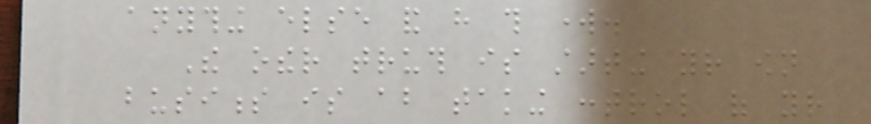anything else and have this work.
The other truth is starting your own
business is about taking control of your
